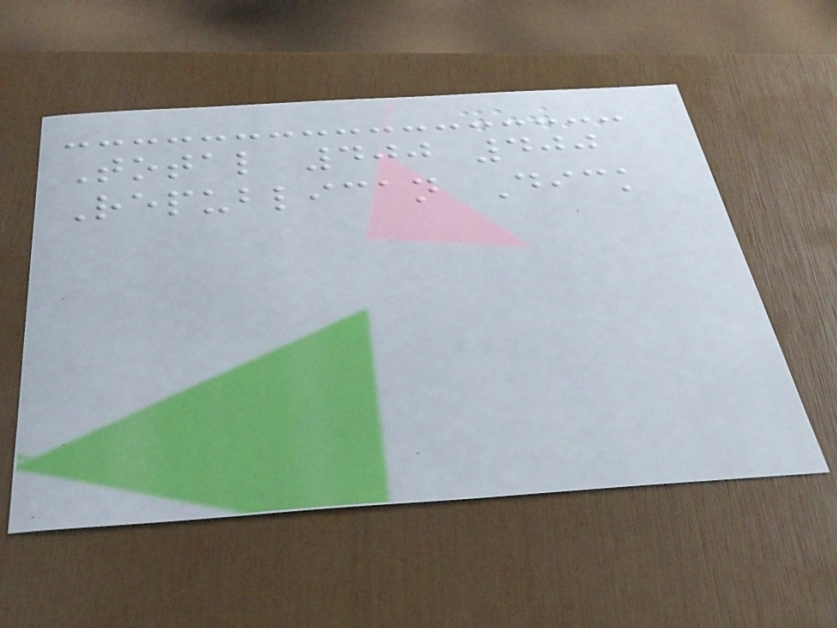Total 400 400
Republican Dick
